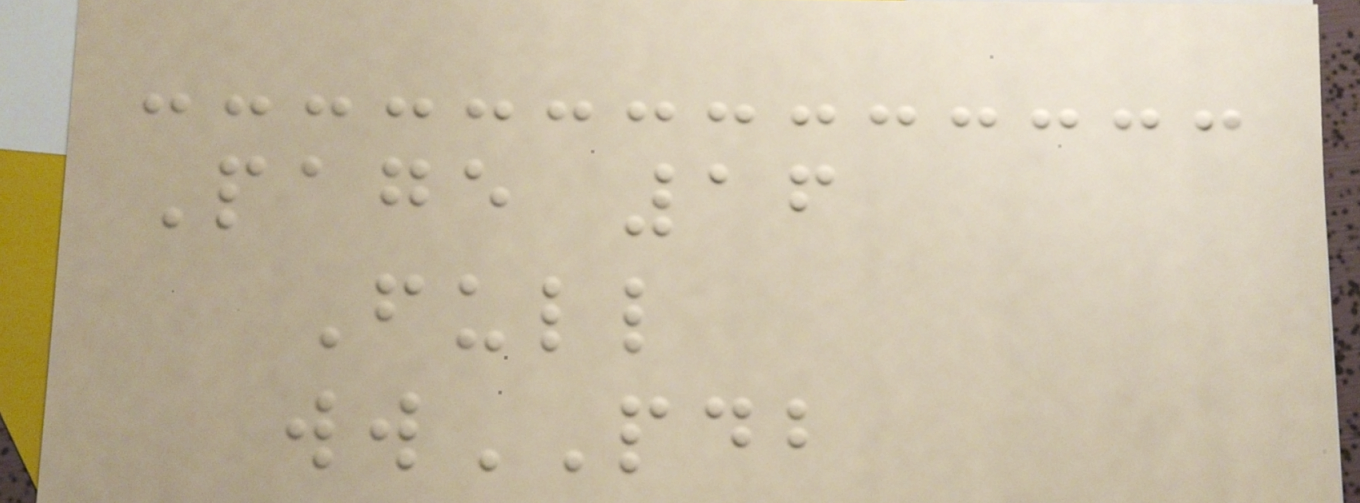Page 16
Full
wwPDB
